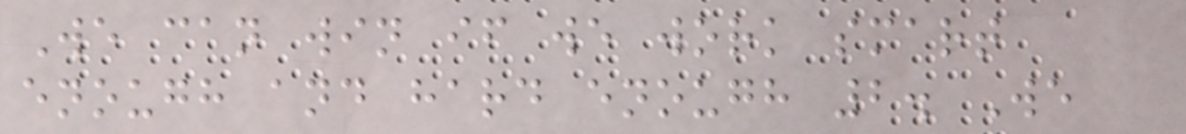We can win if we work smart
enough and hard enough 2. We
